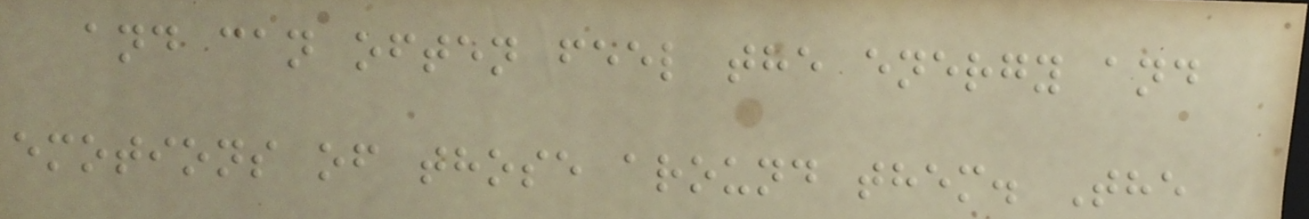and can often feel the energy and
emotions of those around them. The
